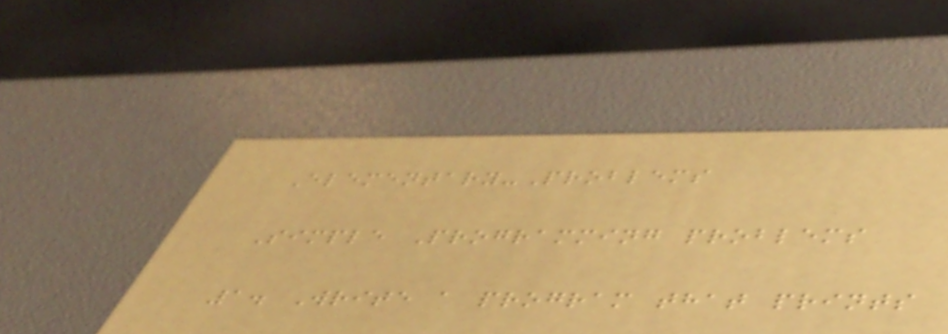Elementary-Problems
Simple Programming problems
1. Write a program that prints
